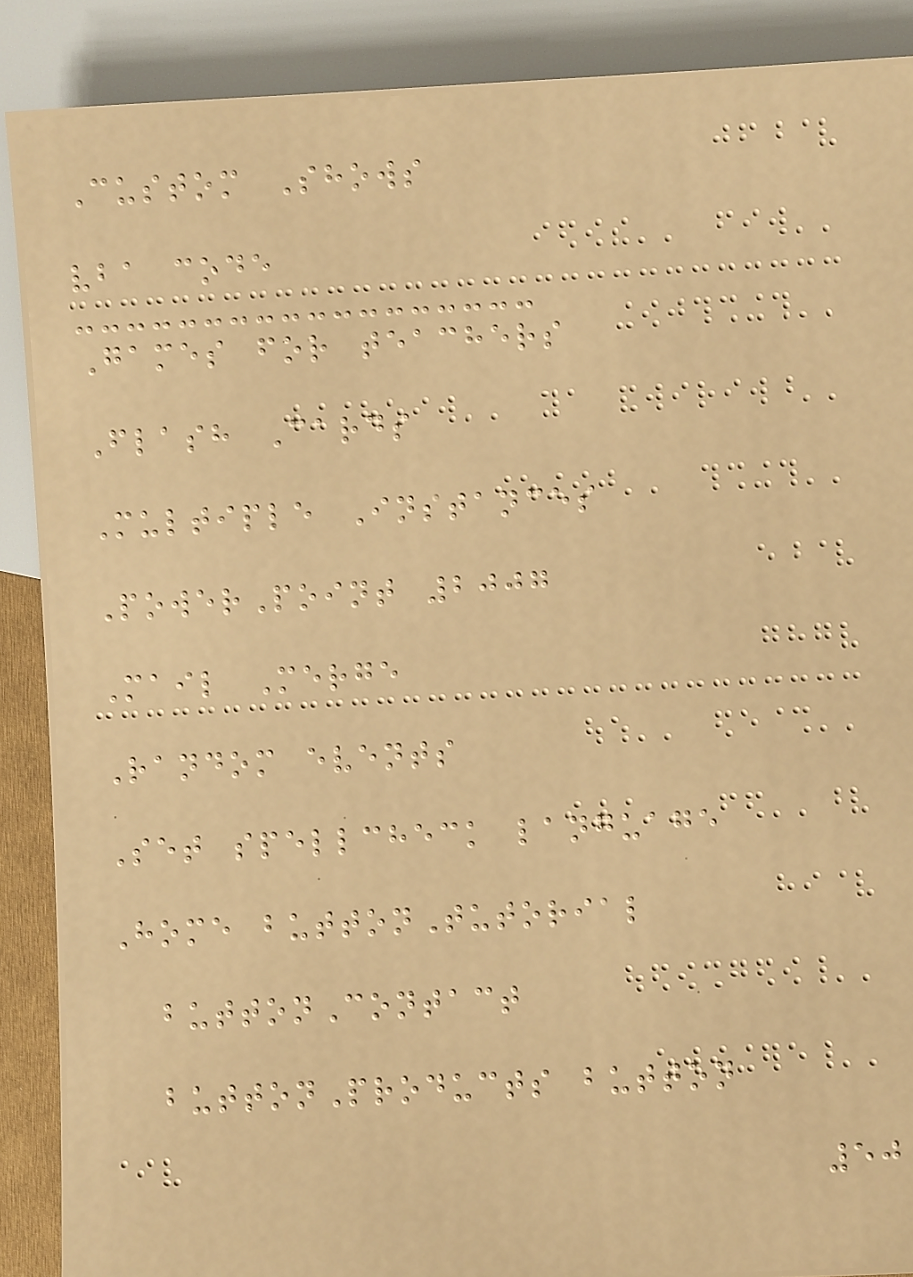Custom Shows
vba code
Games for teachers
Flash Cards
Multiple Instances
PowerPoint 2007
Mail Merge
Random events
Set spellcheck language
Home buttonTutorial
buttonContact
buttonProducts button
50
